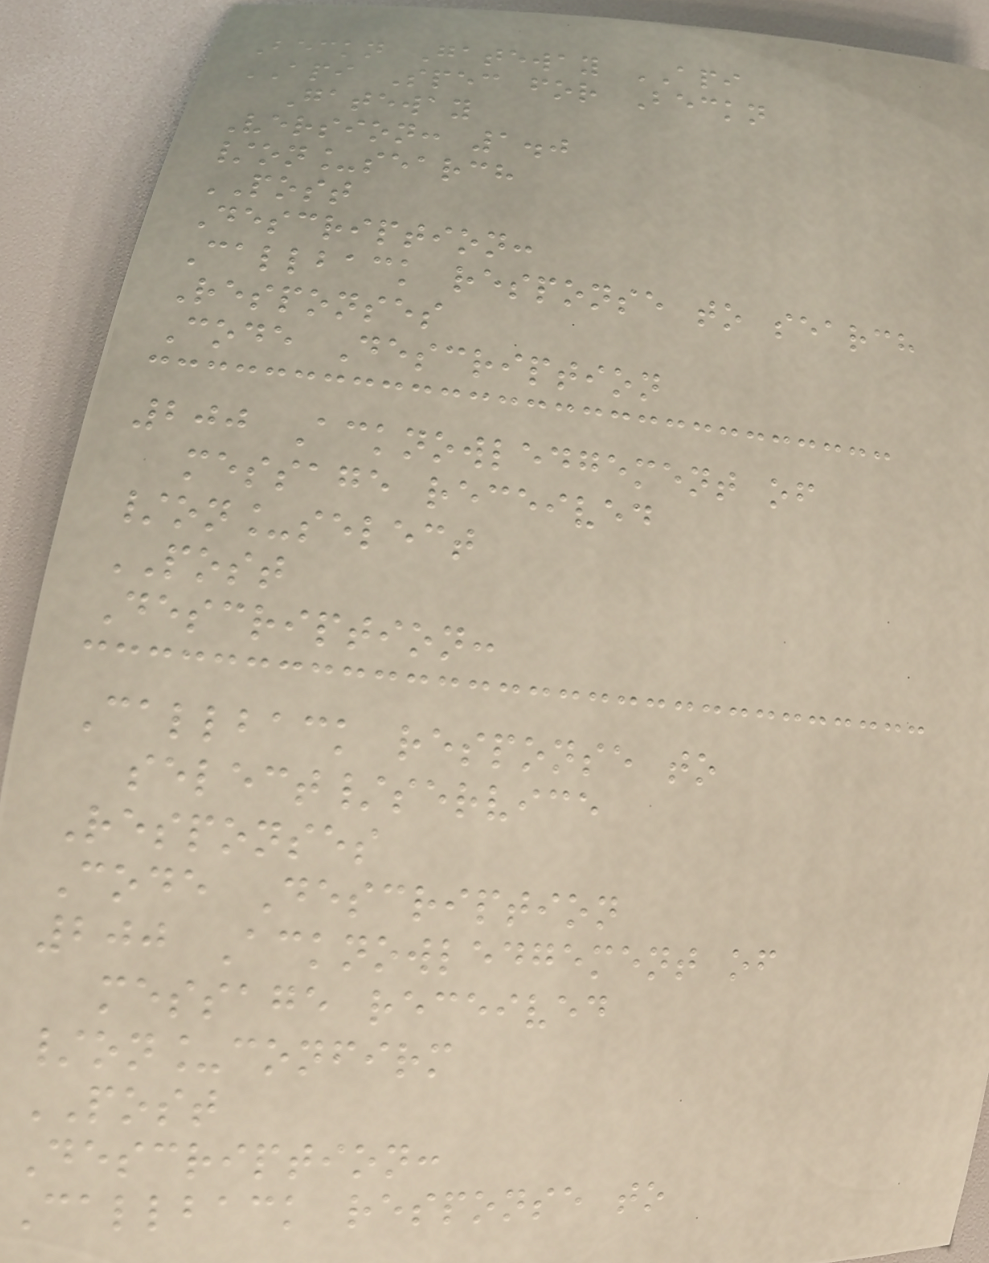Beckn Gateway API
API Spec for Beckn
Gateway
Version: 1.0
/on_search
POST
Description:
Callback response to search
Responses
Code Description
200 Acknowledgement of
message received
/on_select
POST
Description:
Callback response to
select/service
Responses
Code Description
200 Acknowledgement of
message received
/on_confirm
POST
Description:
Callback response to
